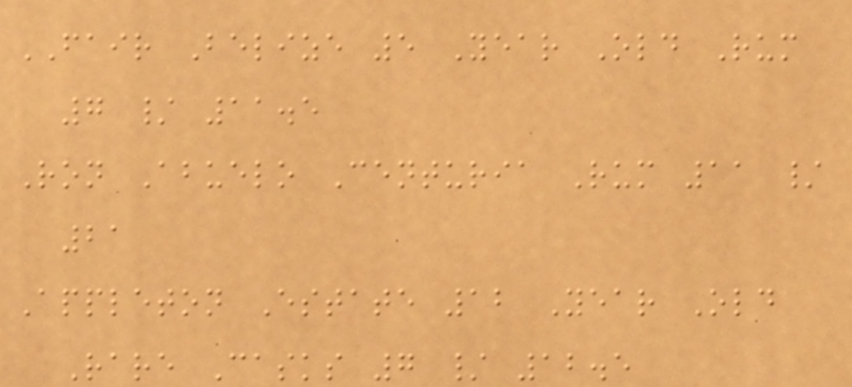FAIR Belize 5 Year Old Rum
7 / 11.5
Ron Abuelo Centuria Rum 11 /
21
Appleton Estate 12 Year Old
Rare Casks 7 / 12.5
